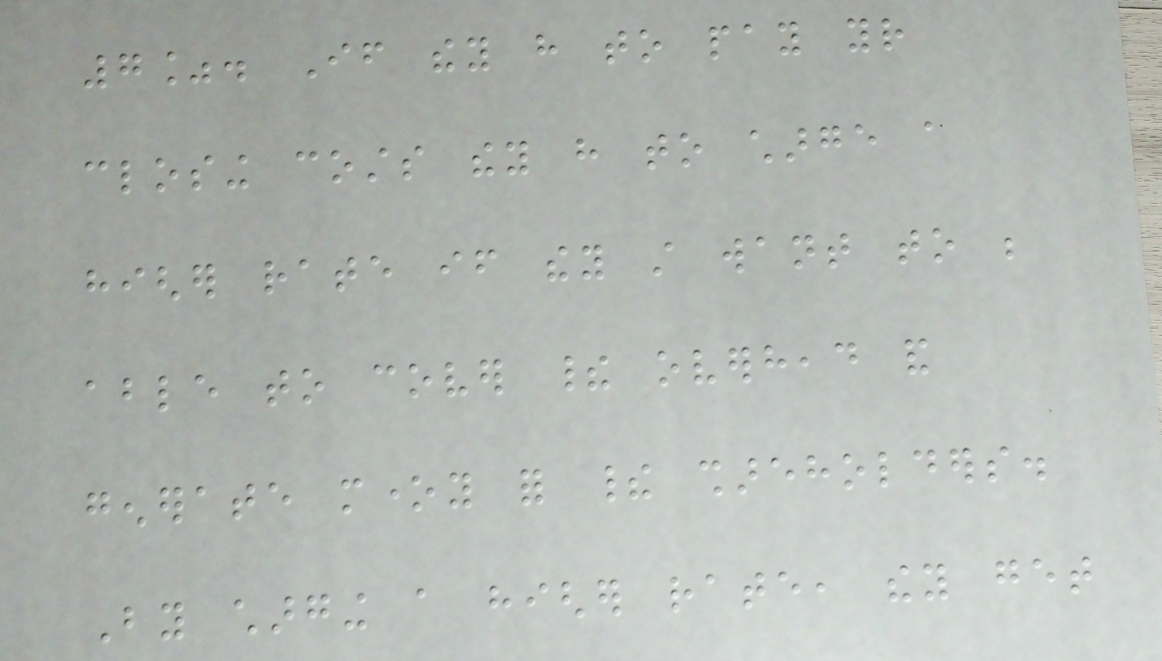7%. If they have to pay your
closing costs they have to charge a
higher rate if they still want to be
able to cover their overhead and
generate money for their shareholders.
By charging a higher rate, they get
